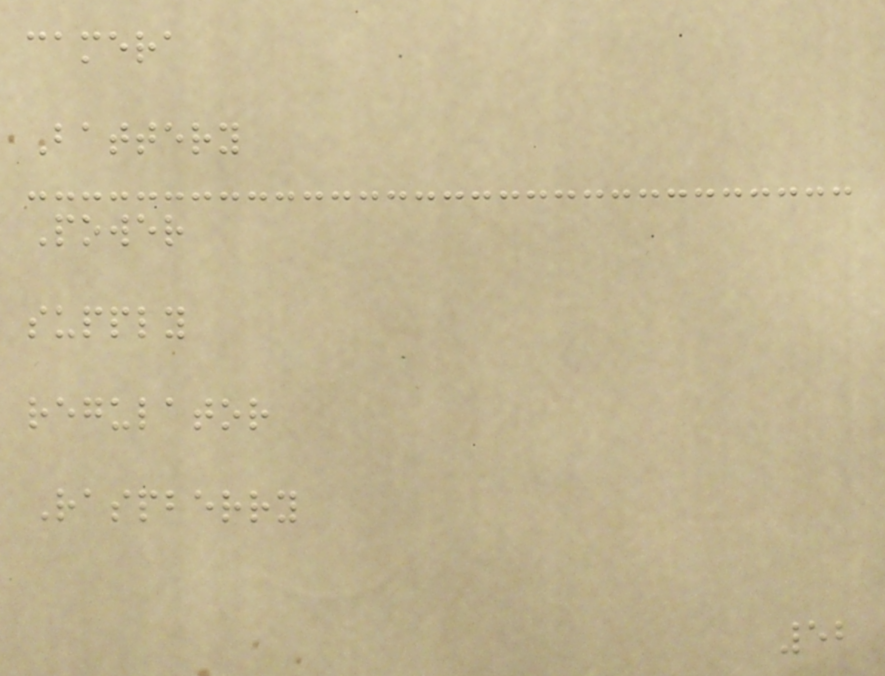camera
Battery
Power
supply
regulator
Raspberry
52
